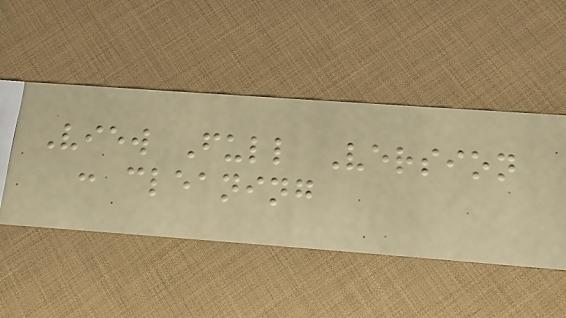View Full Version
: cleaning
